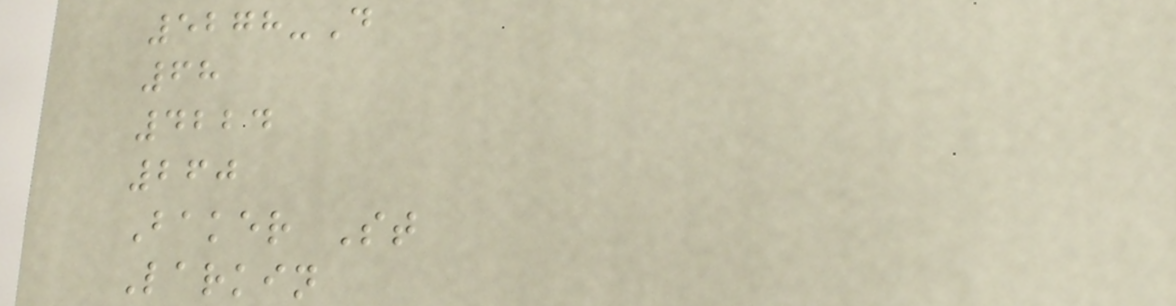5278-D
68
4224
260
Baker St
Larkin
